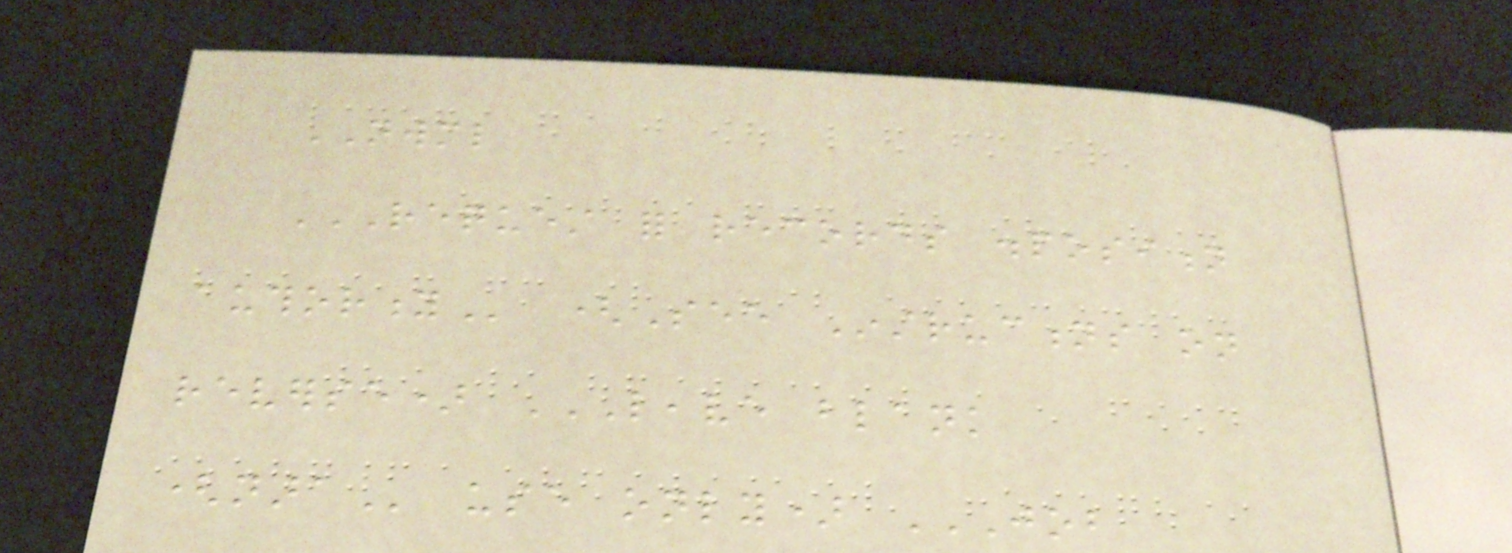NWML
REQUEST FOR RECORDS DISPOSITION
AUTHORITY (See Instructions on
reverse) LEAVE BLANK
(NARA use only) JOB
